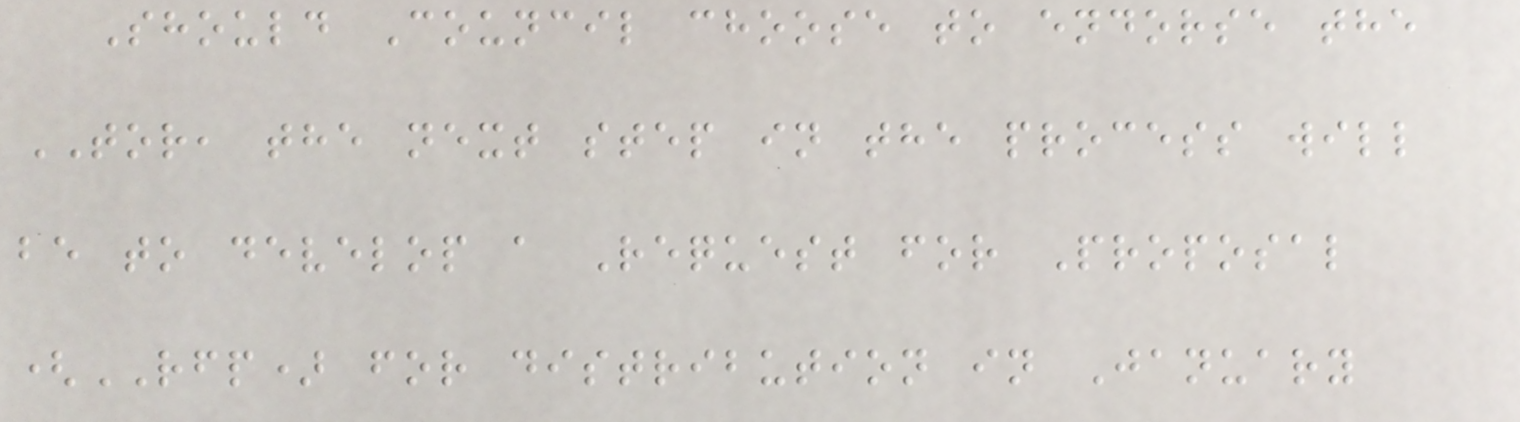Should Council choose to endorse the
TOR, the next step in the process will
be to develop a Request for Proposal
(RFP) for distribution in January
